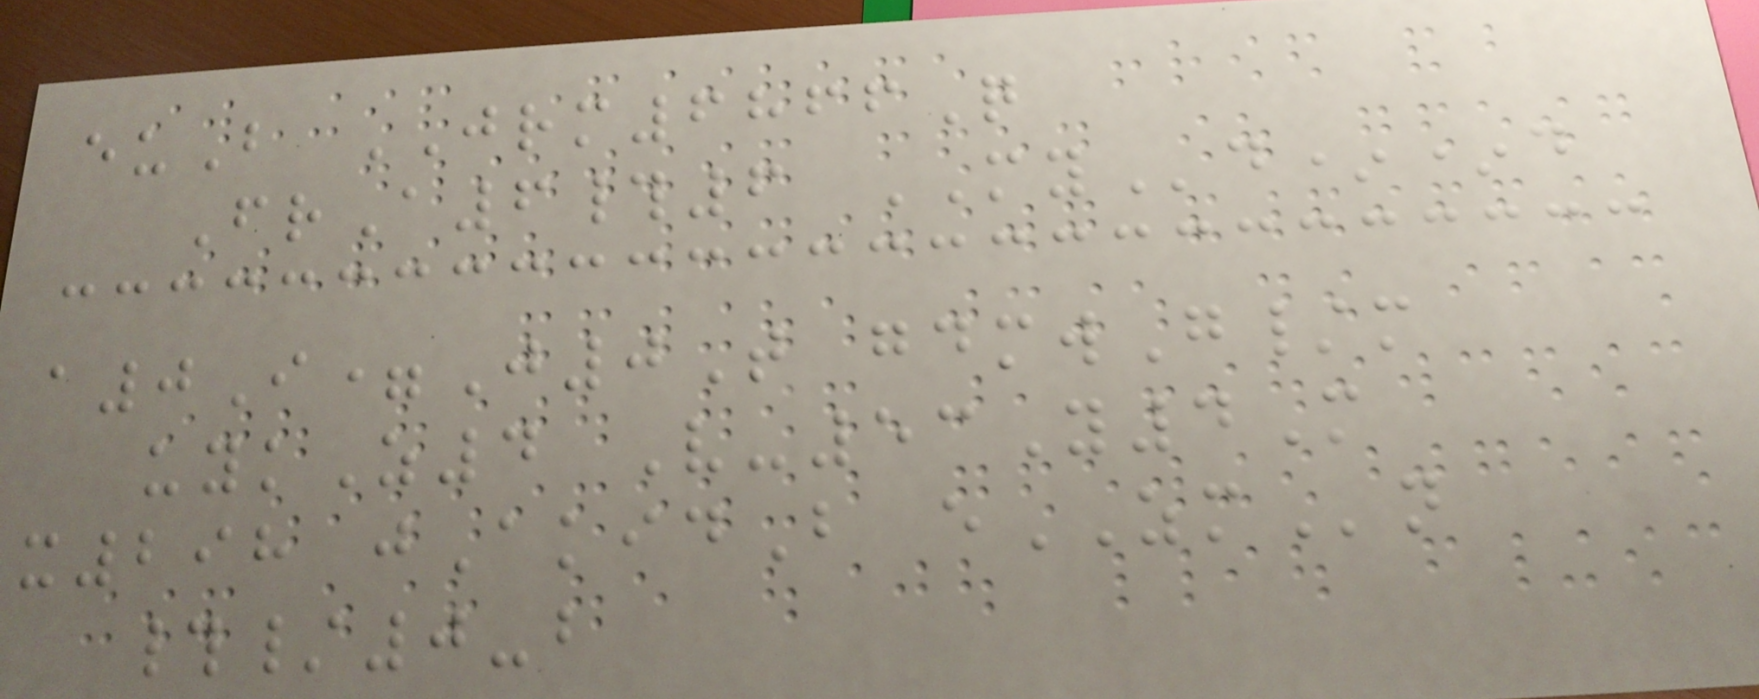euB JRM6866Q
FrA6#6 MYd**d
a0I=J0T gdmwG/m
uykZ4 V-53Y4M
x298 jAkidB eZMn
#/0-b
